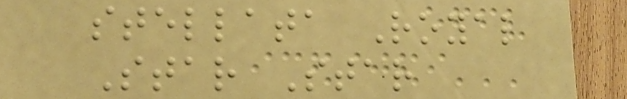stellata Royal
Star Star
